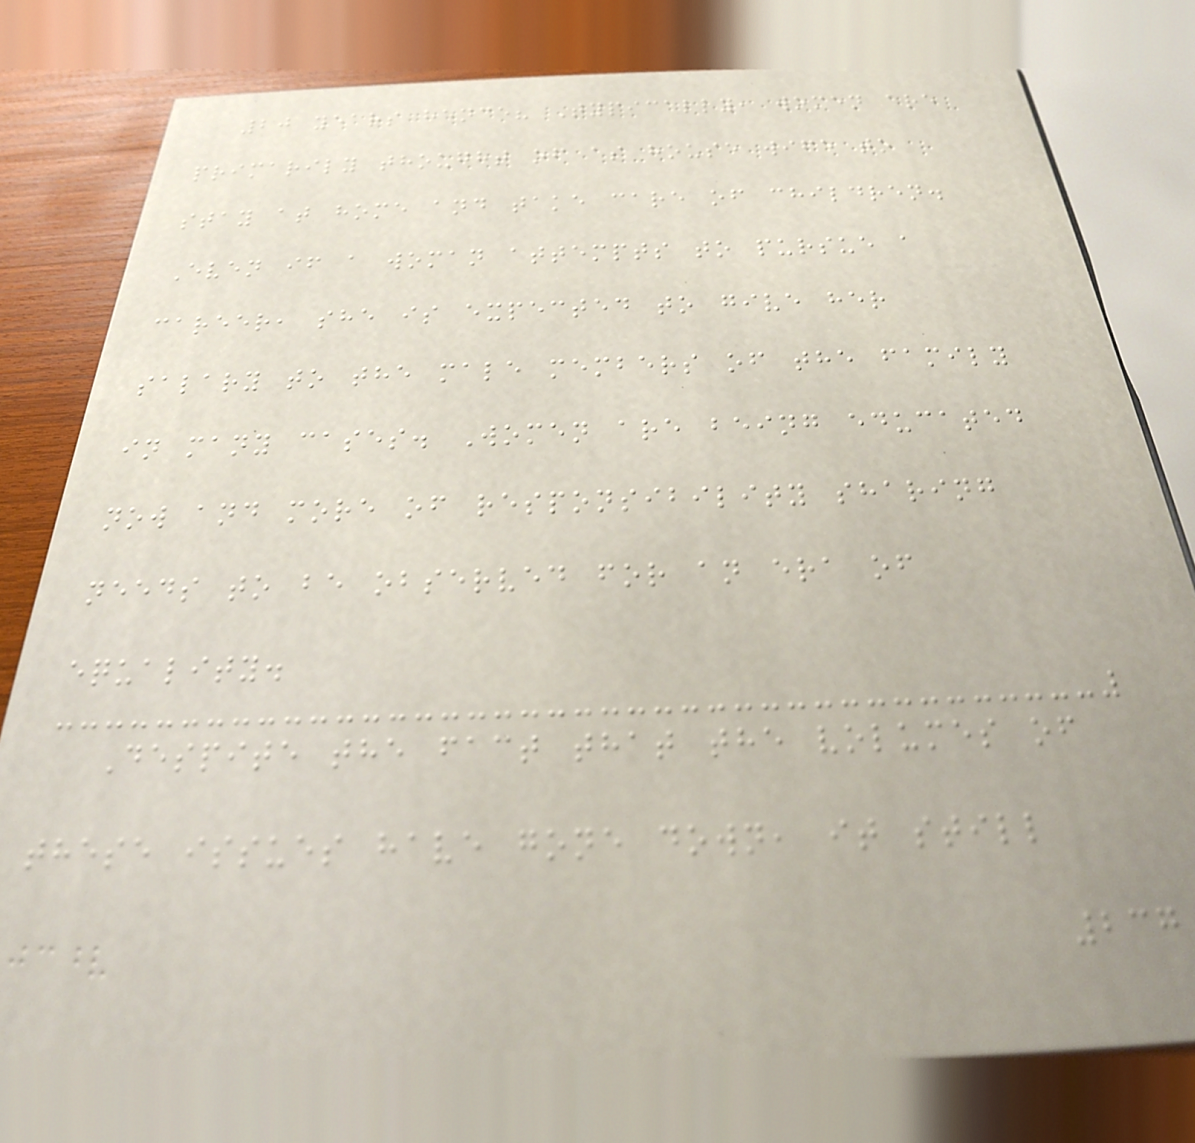20 years hence? Typically, women are
primarily thought of as house wife to
stay at home and take care of children.
Even if a woman attempts to pursue a
career, she is expected to give her
salary to the male members of the family
in many cases. Women are being educated
now and more of responsibility sharing
needs to be observed for an era of
equality.
Despite the fact that the volumes of
these issues have gone down, it still
237
